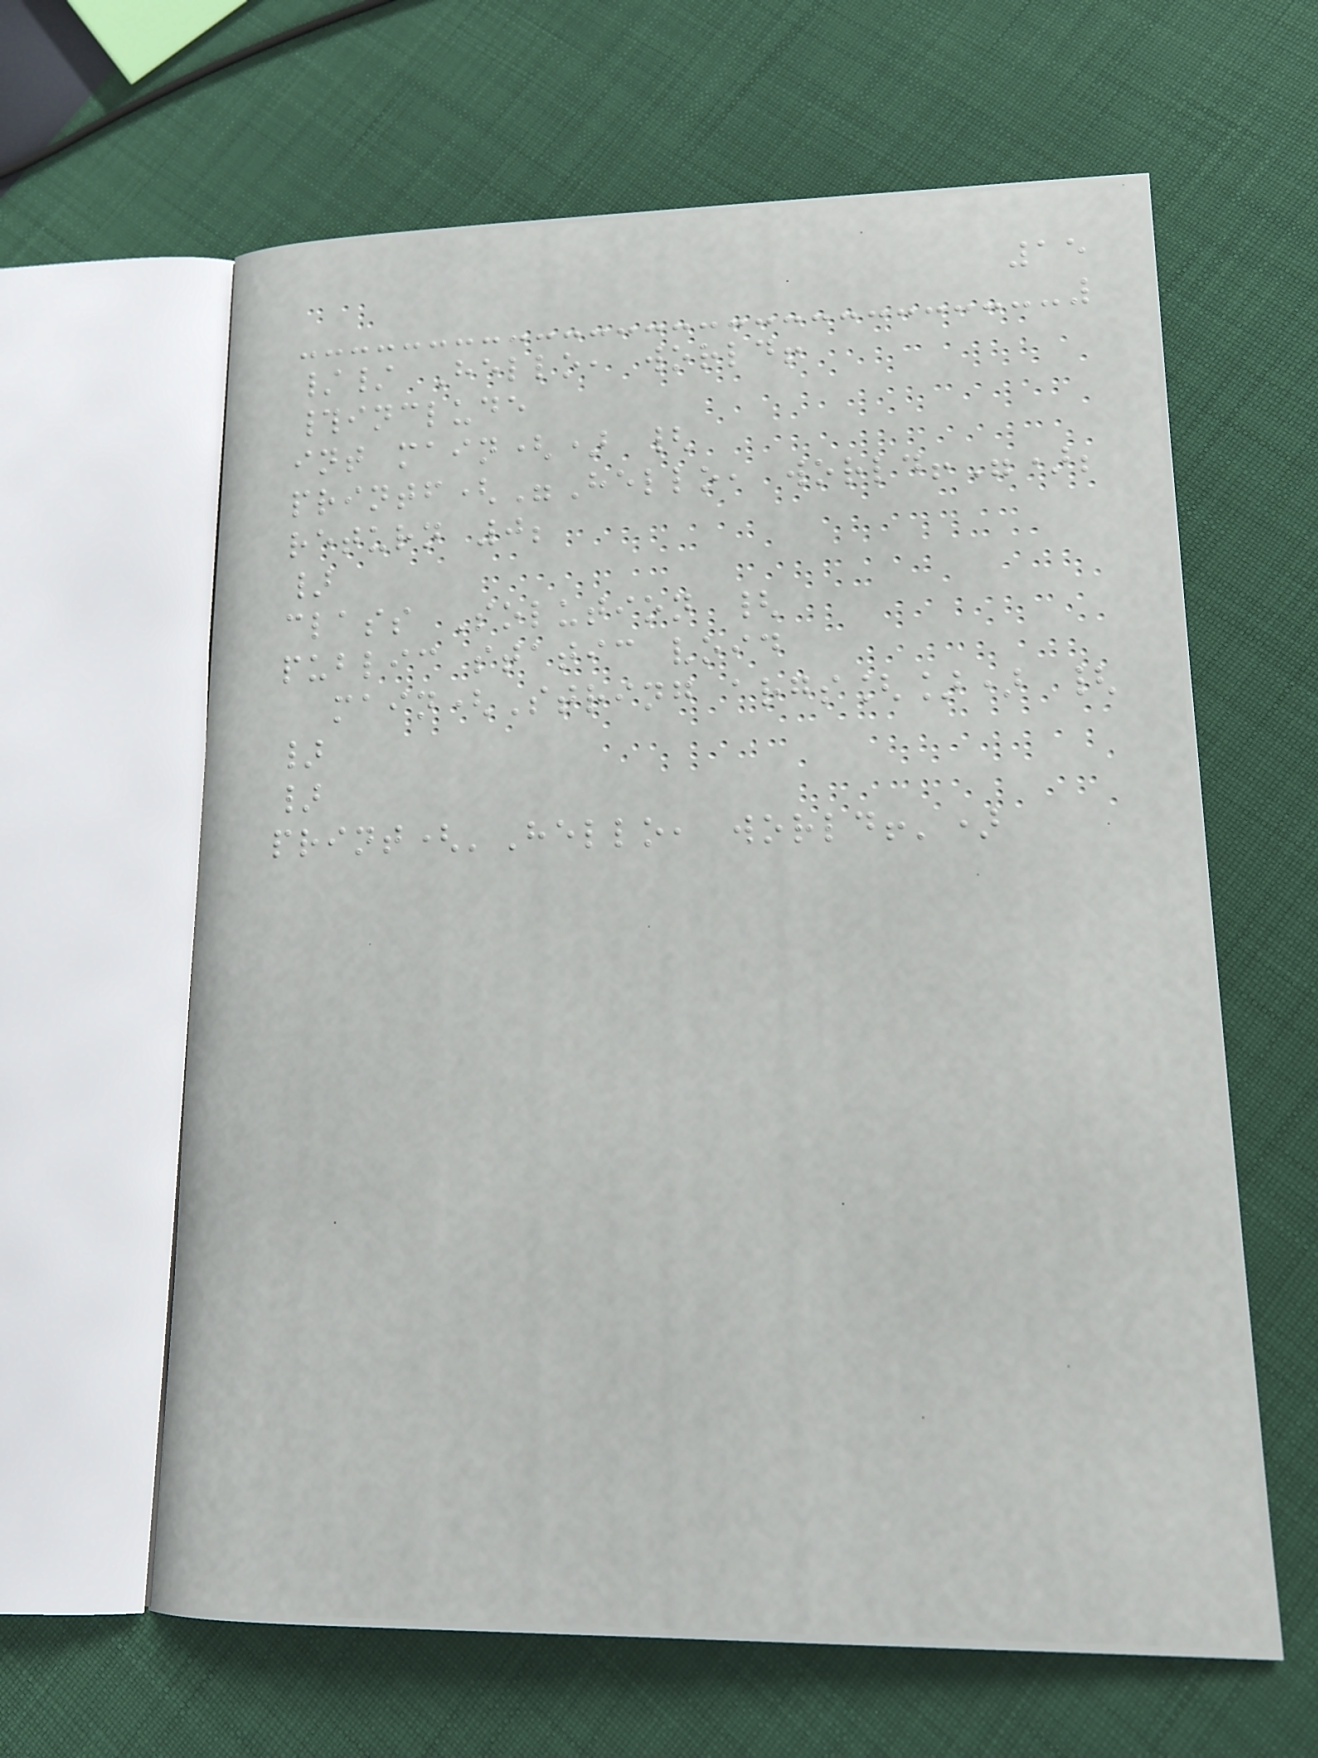15
// Hello, world!
#include
int main() {
printf("Hello, world!");
return 0;
}
class Solution {
public static void
main(String args[]) {
}
}
print('Hello, world!')
